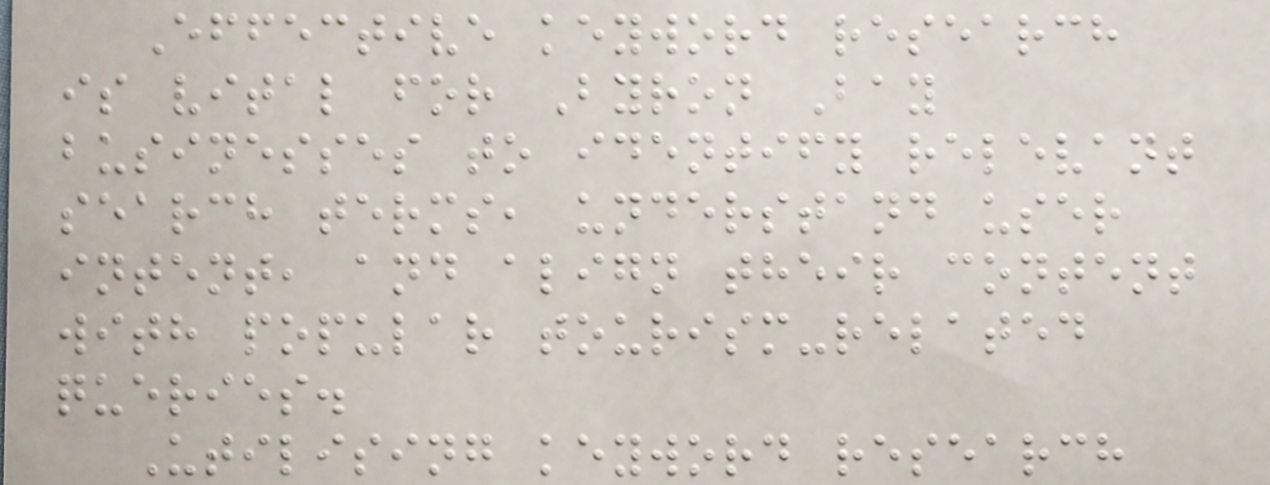Effective keyword research
is vital for Byron Bay
businesses to identify relevant
search terms, understand user
intent, and align their content
with popular tourism-related
queries.
Utilising keyword research
